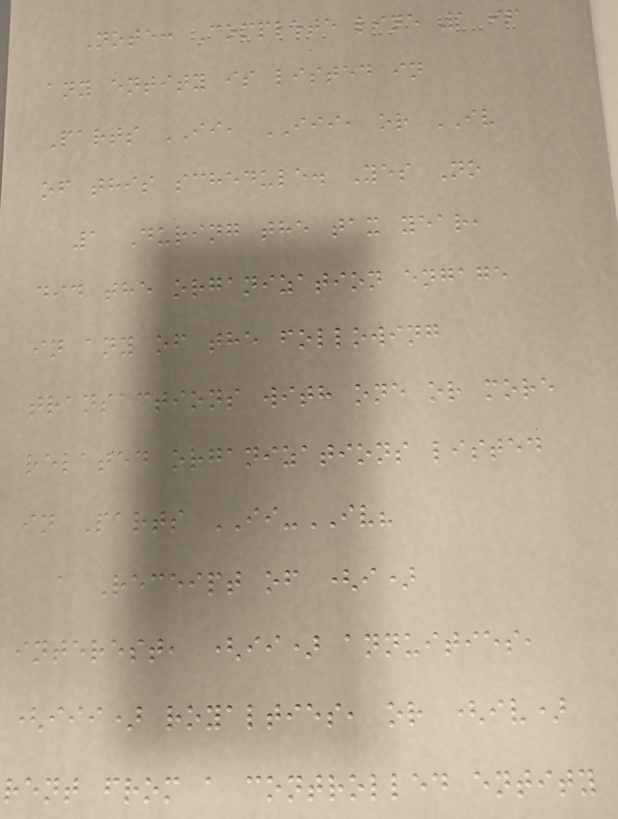Note: Complete line 1 if
any entity is listed in
Parts II, III, or IV
of this schedule. Yes No
1 During the tax year,
did the organization engage
in any of the following
transactions with one or more
related organizations listed
in Parts II-IV?
a Receipt of (i)
interest, (ii) annuities,
(iii) royalties, or (iv)
rent from a controlled entity
